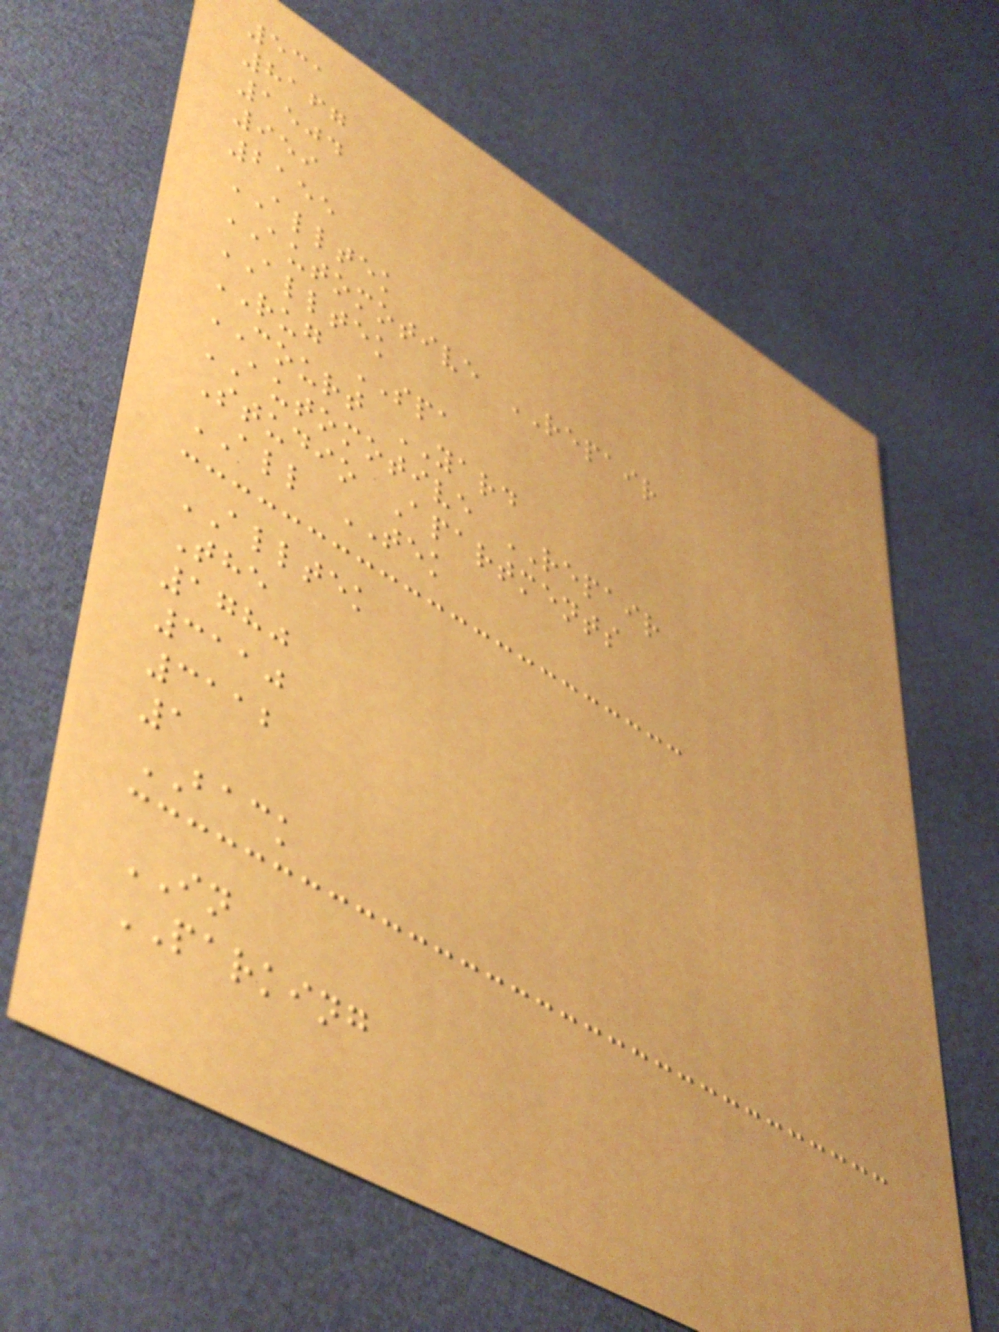531
8167
1504
959
2155
ALLTEK
AUTOMOTIVE REPAIR
ALLTEK
RUG SPA
COURT YARD
AUTOMOTIVE REPAIR
Studio Apartments
ALL TEK
ALLTEK
The
1780
3110
3112
1
BACK
IN
PARKING
